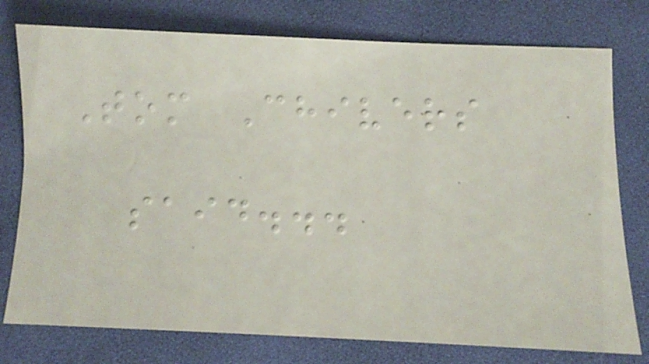Tom Chivers
said...
